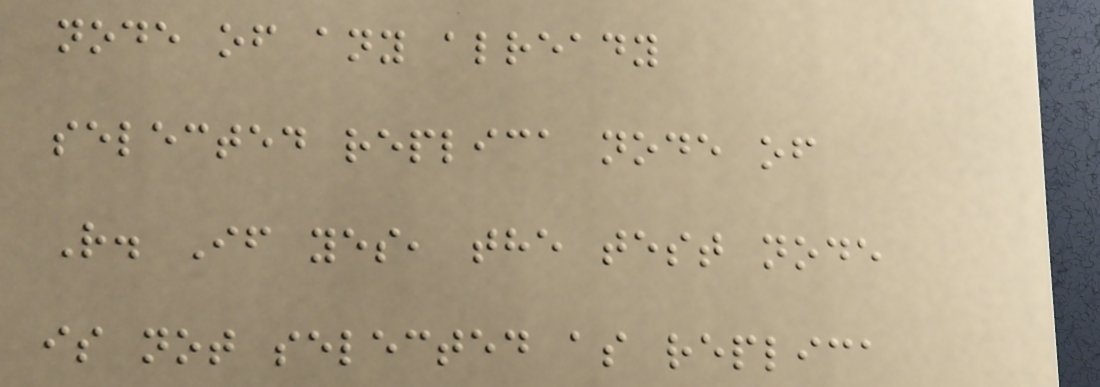node of any already
selected replica node of
R. If yes, the test node
is not selected as replica
